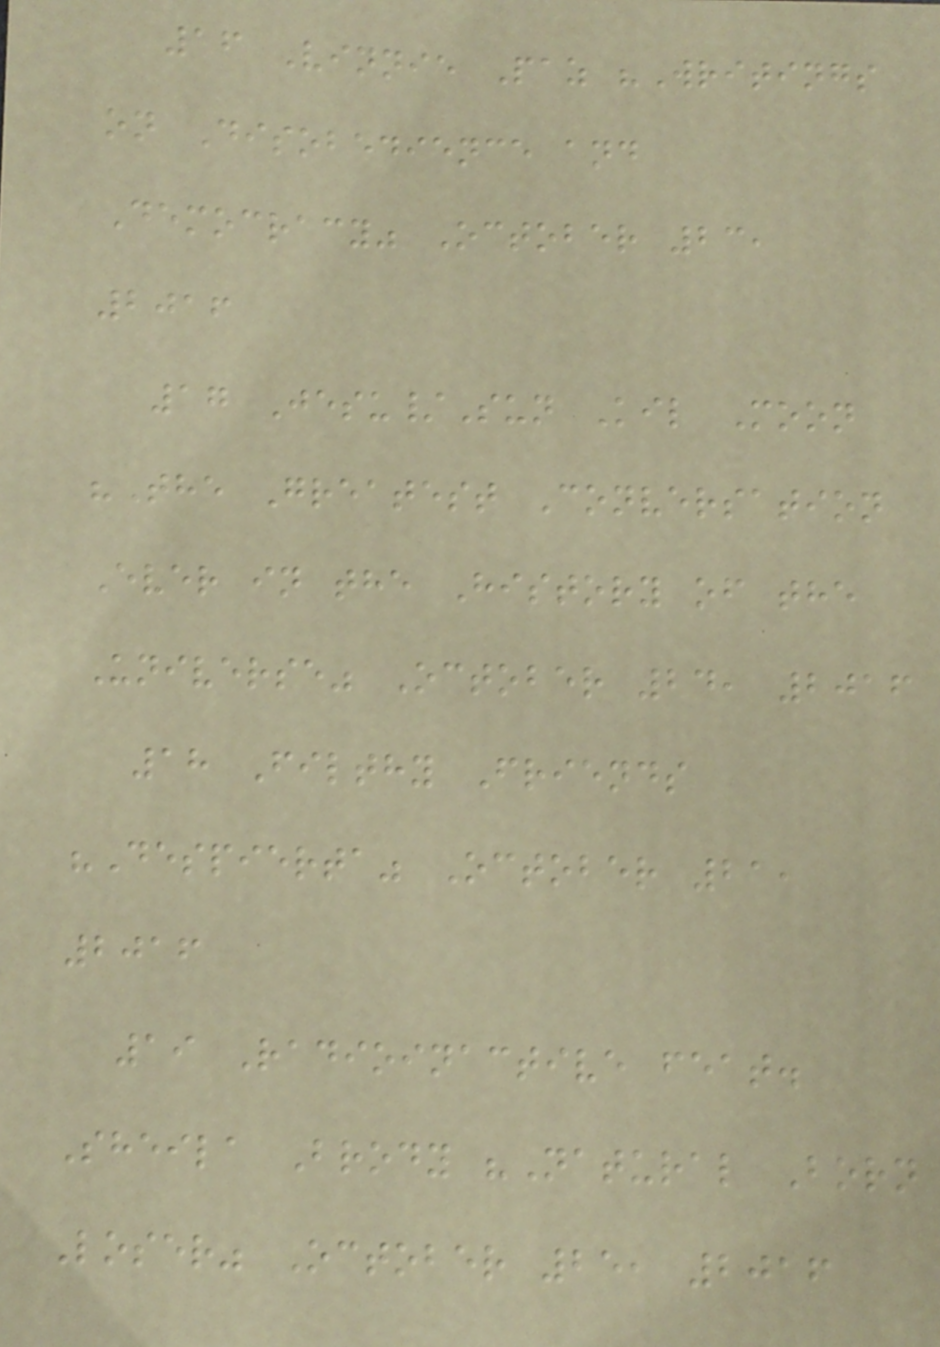16 Vinnie Paz "Writings
on Disobedience and
Democracy" October 23,
2016
17 Jesu/Sun Kil Moon
"The Greatest Conversation
Ever in the History of the
Universe" October 24, 2016
18 Filthy Friends
"Despierta" October 21,
2016
19 Radioinactive feat.
Sheila Brody "Natural Born
Loser" October 25, 2016
